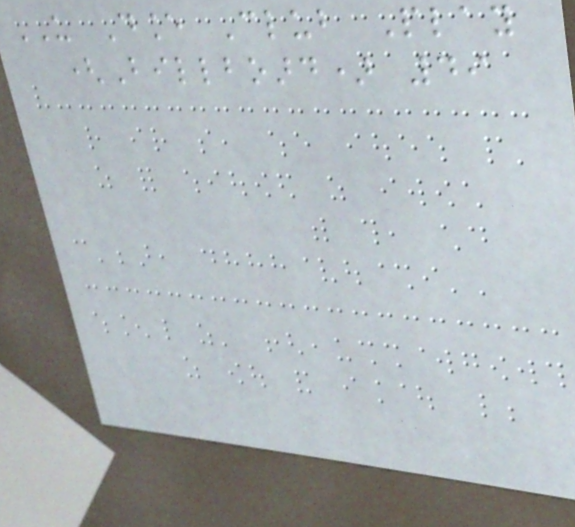US Dance Club Play
(Billboard) 49
